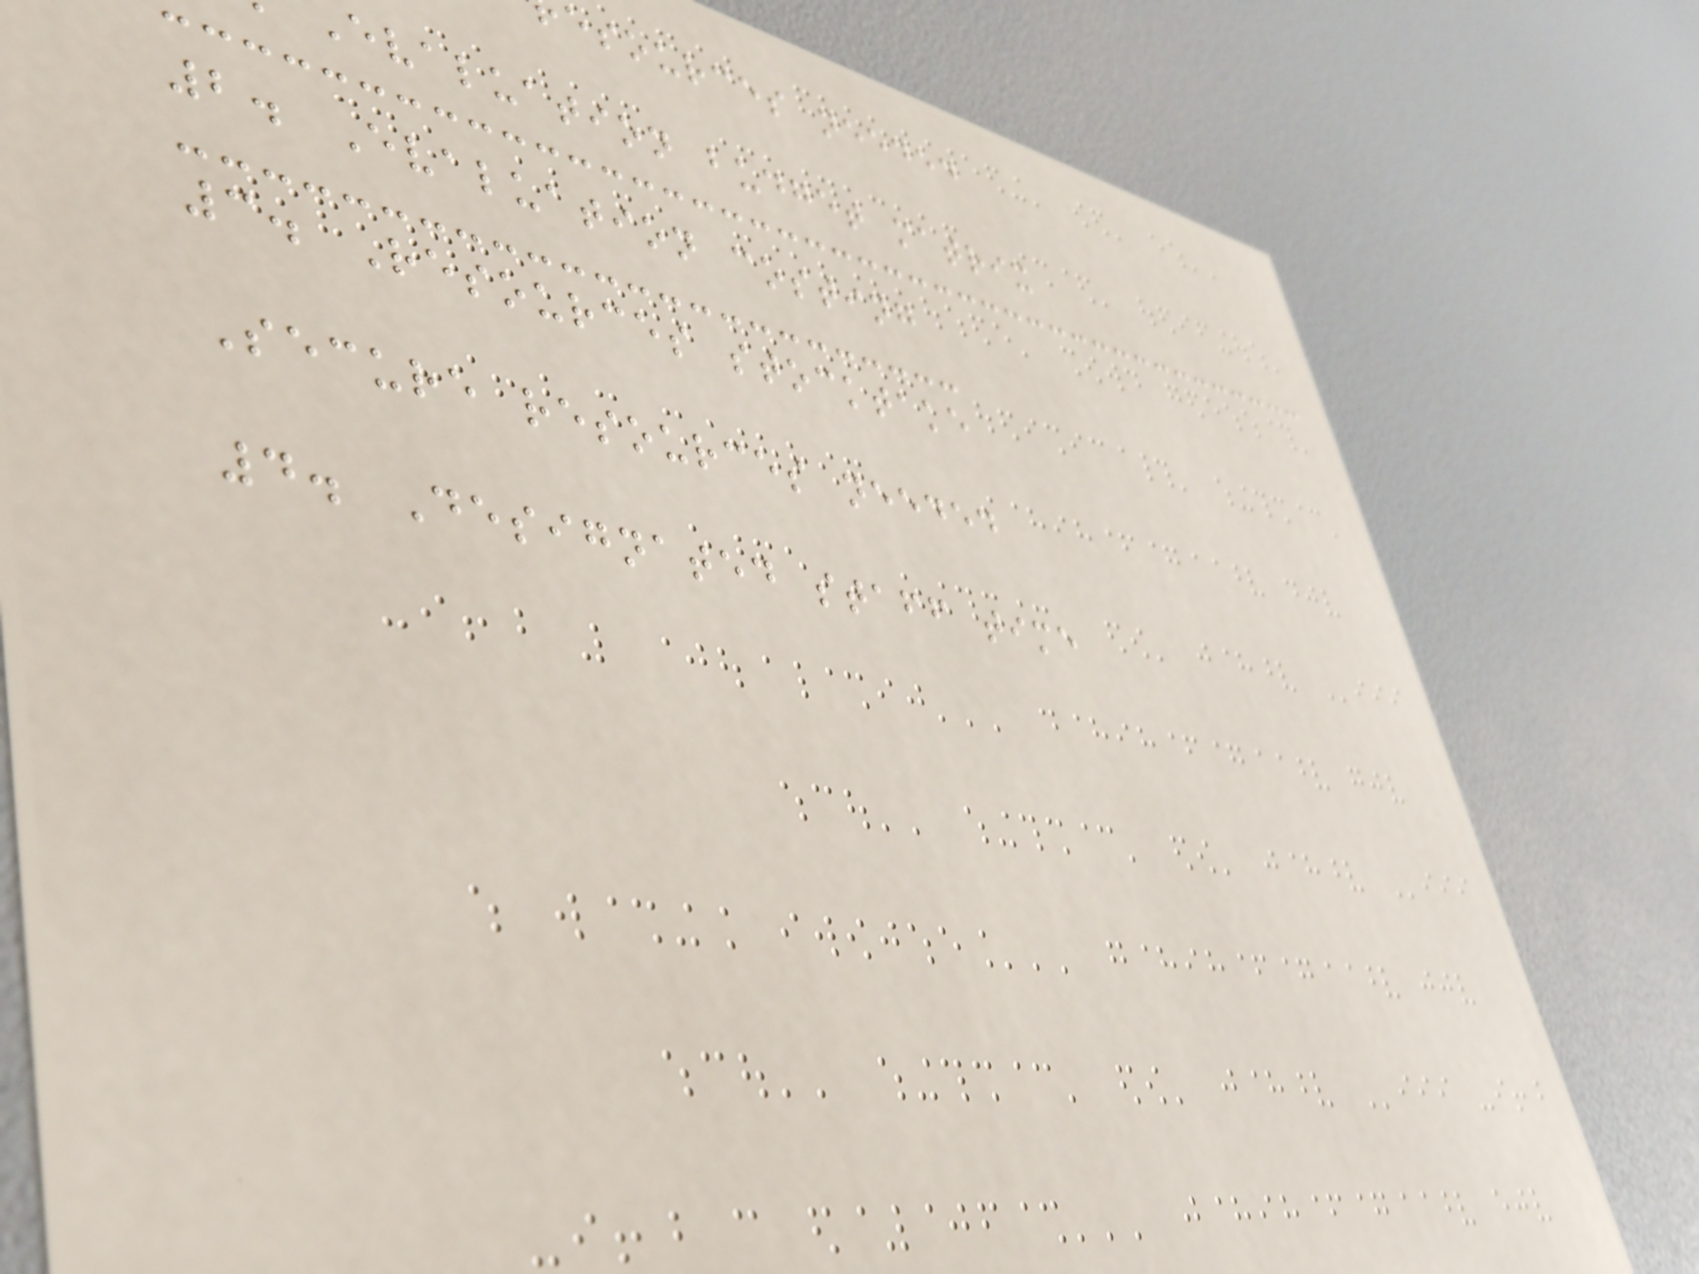esources needed
evaluation budget matrix
2. Evaluation costing
3. Resources stocktake
Secure resources needed
4. Designated staff time
